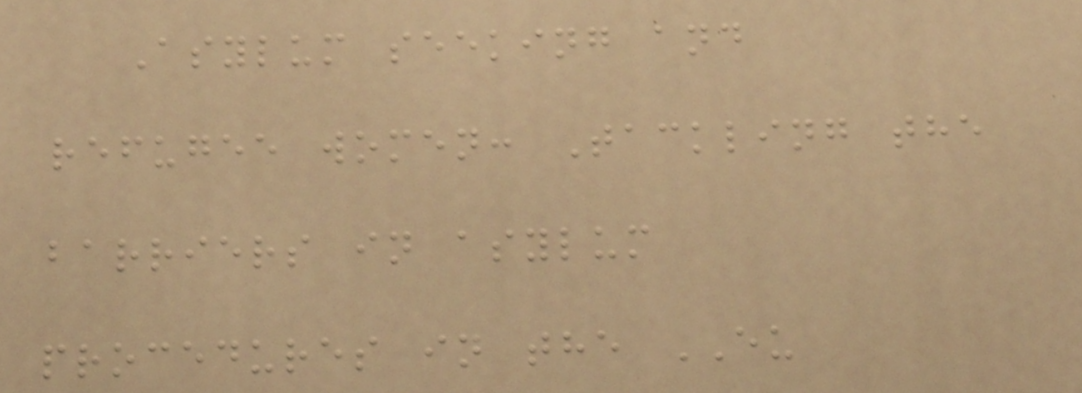Asylum seeking and
refugee women: Tackling the
barriers in asylum
procedures in the EU
